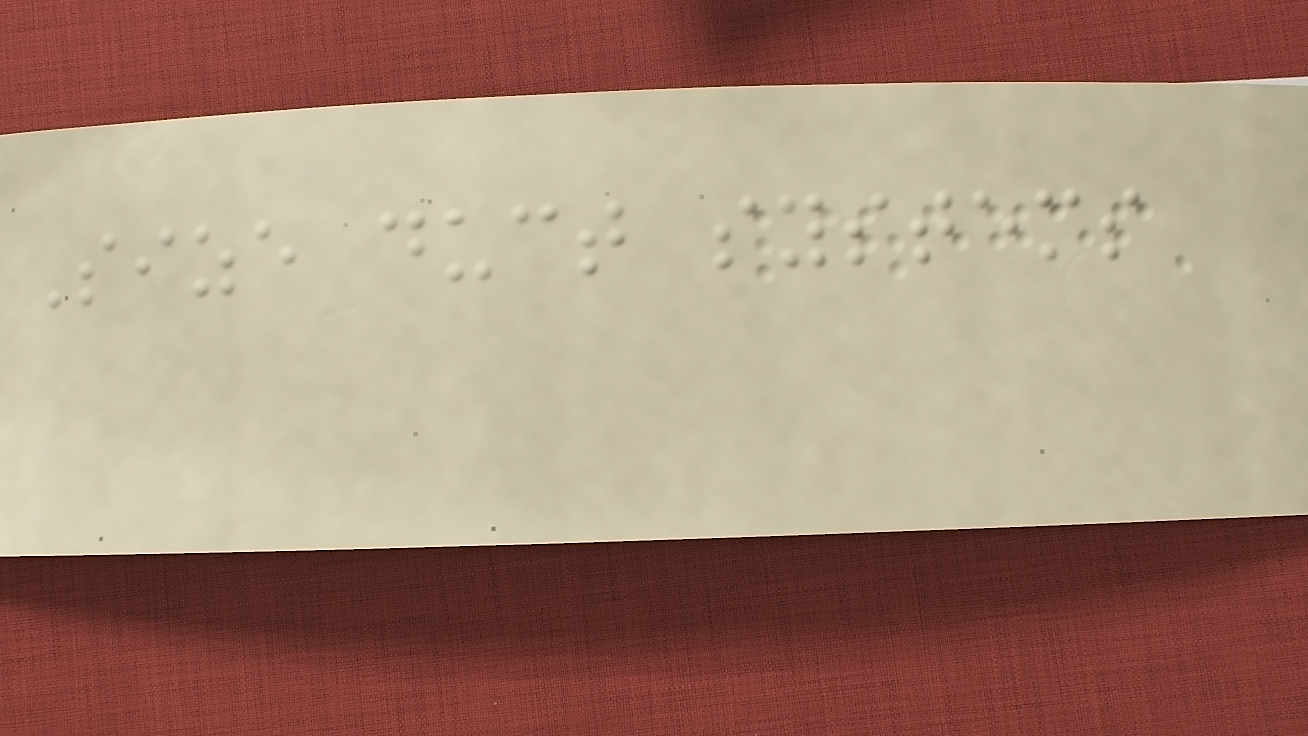Size duct systems
